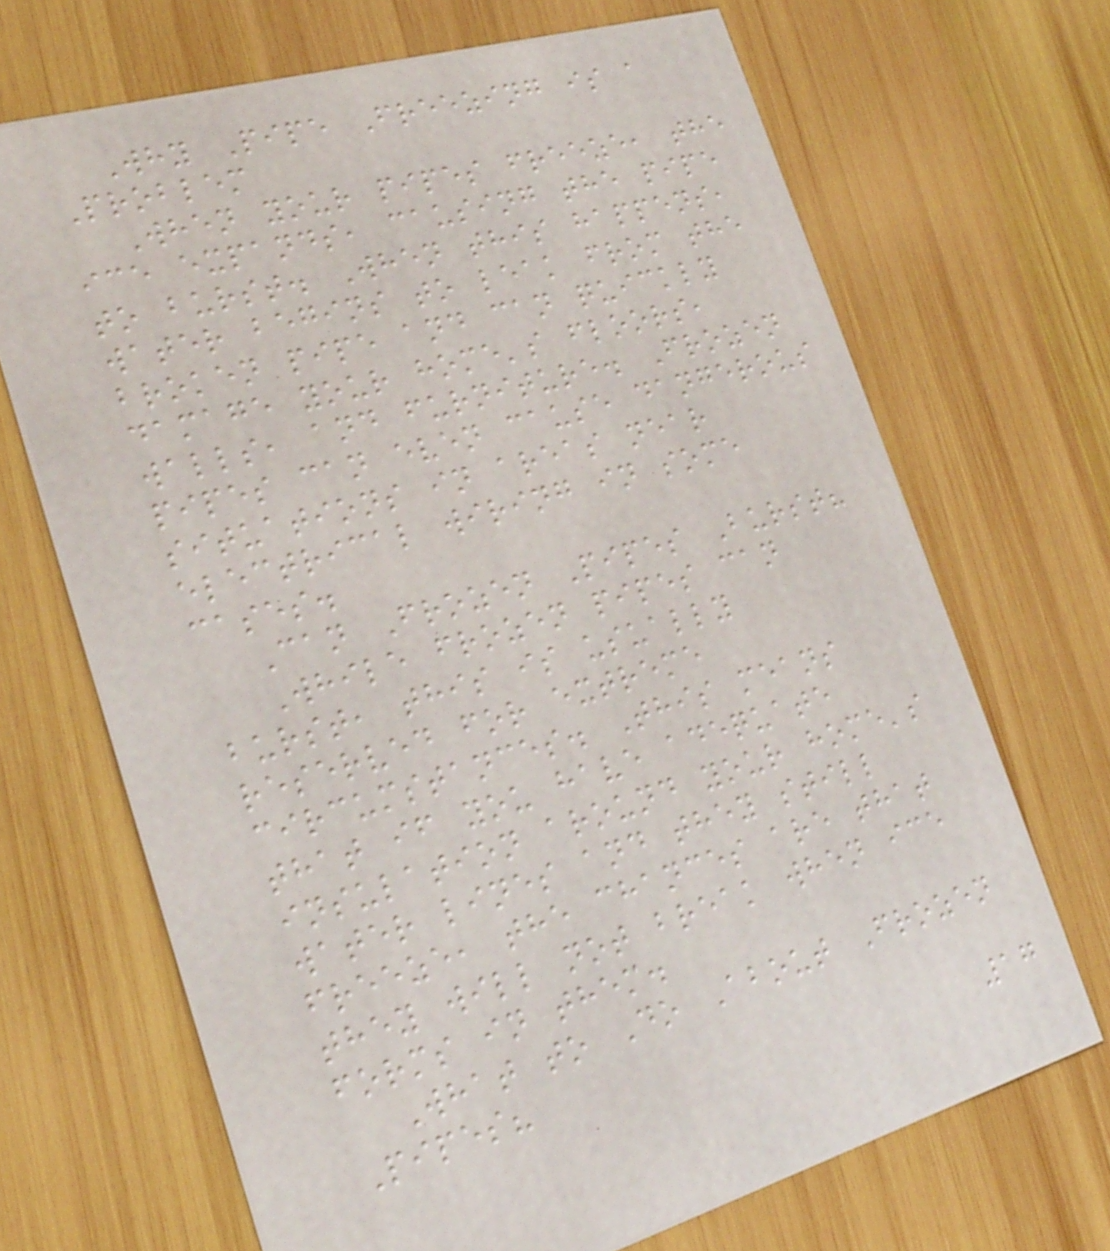Why Pipe Freezing is a
Problem
When your pipes freeze, the
ice expands, causing the pipe
to burst. When this happens,
water begins to leak from the
broken pipe and can quickly
damage your home's floors,
walls, and furniture. Frozen
pipes can even cause dangerous
situations in areas near
electrical wiring in some
cases.
Can Frozen Pipes Burst?
While frozen pipes can
burst, this is usually
reserved for extreme
circumstances. This means
that if you have adequate
insulation around your home's
water lines and they still
freeze, the chances are that
they will not break when ice
forms in them.
What to Do About Frozen
Pipes?
17
